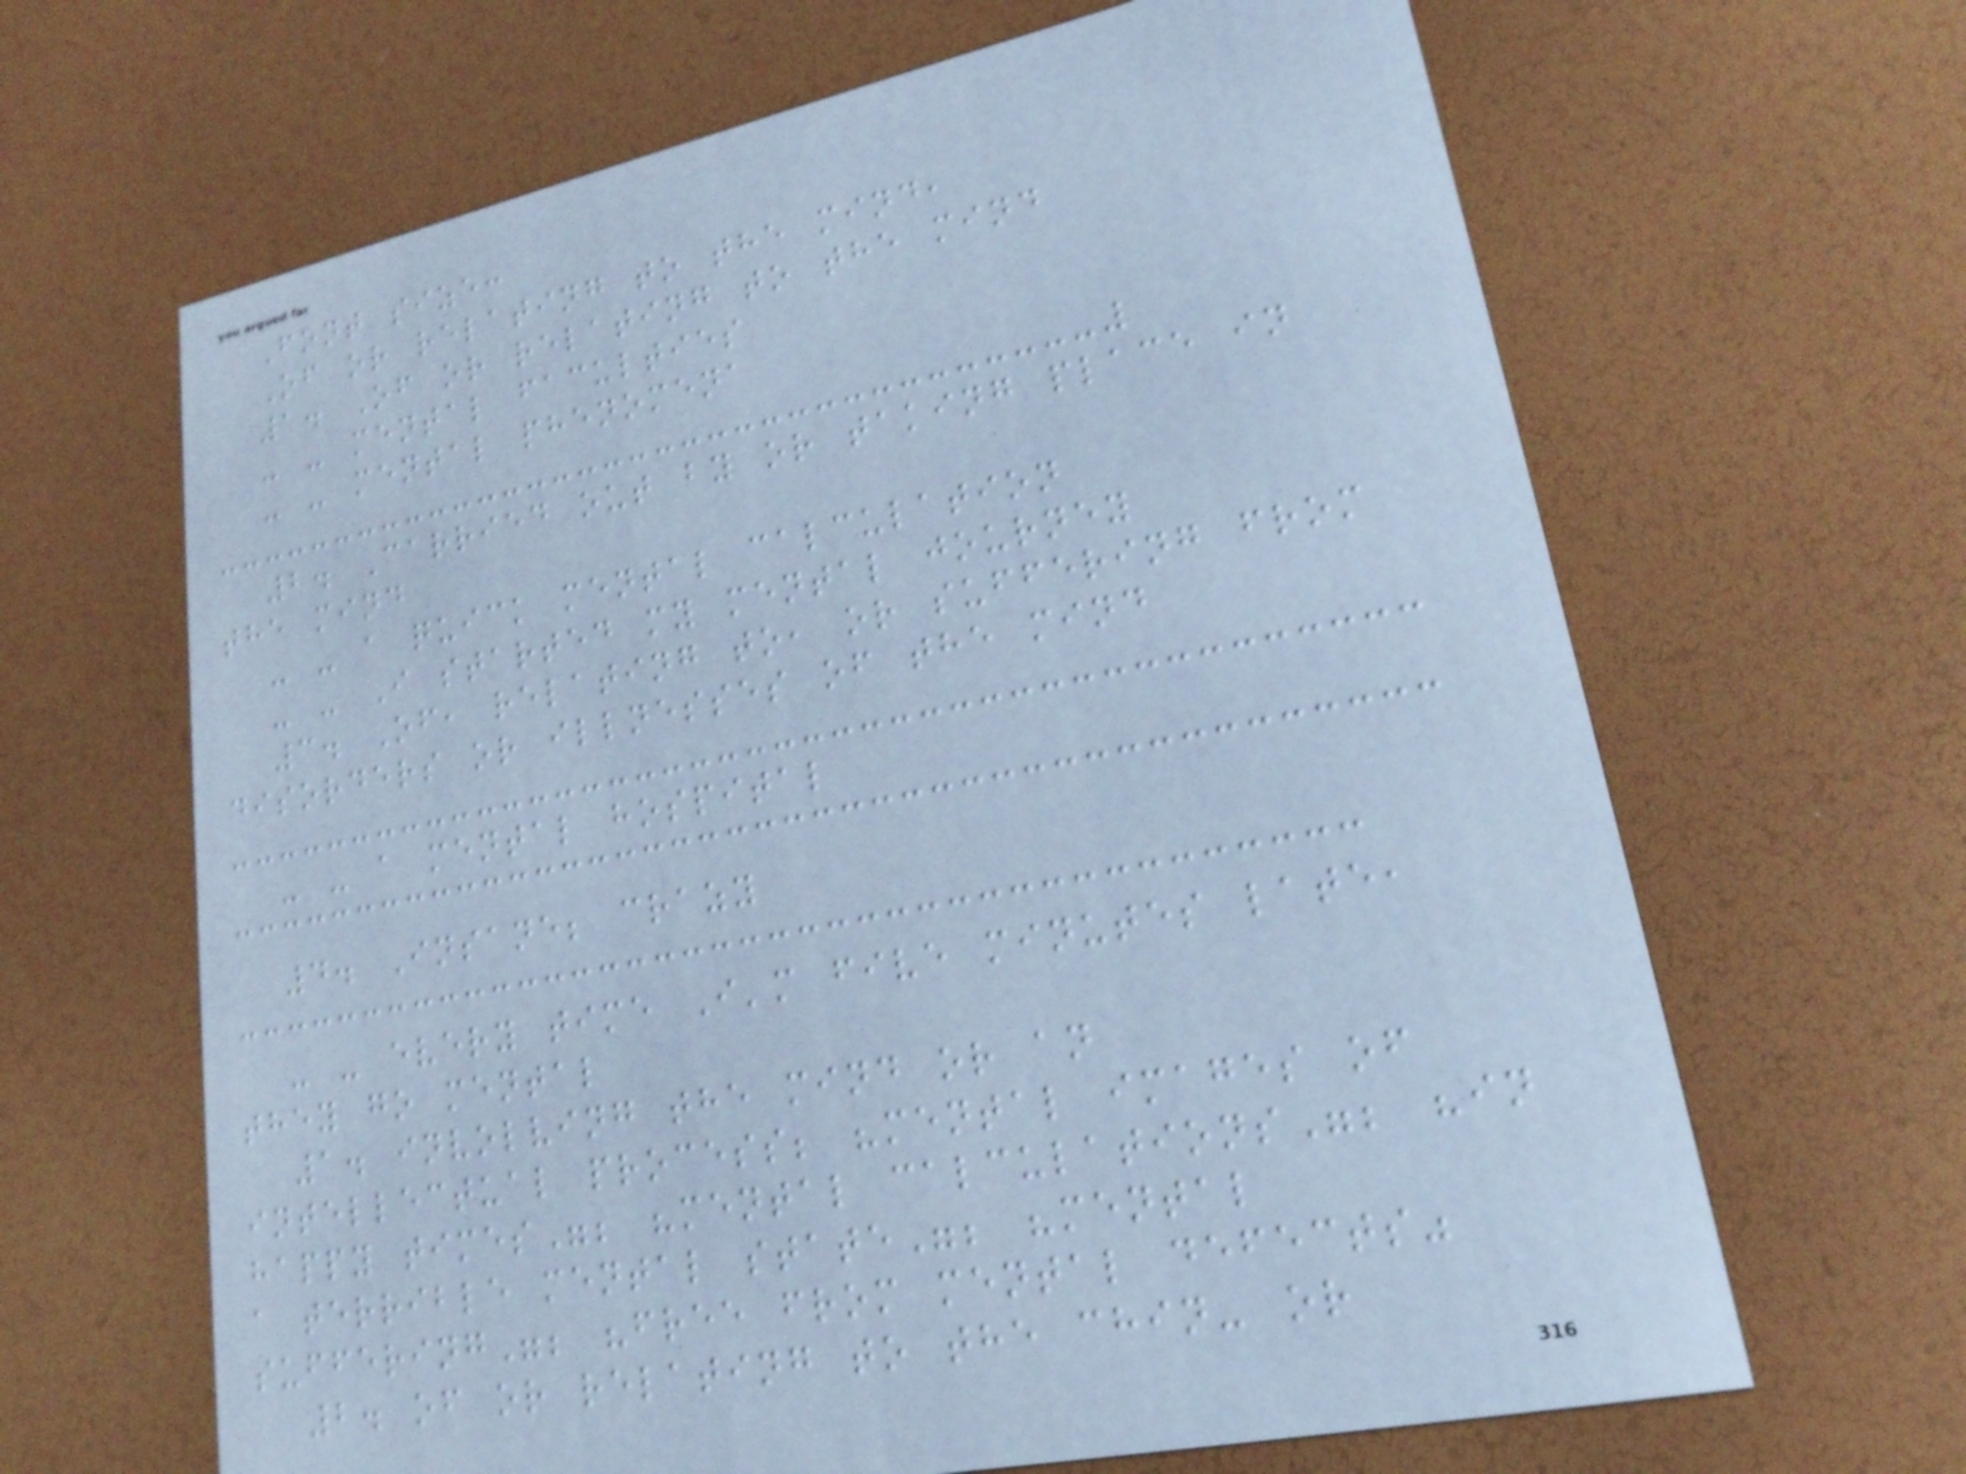Font size:
Of or relating to the mind,
1. Of or relating to the mind
- - mental faculties
- - mental phenomena
2. Carried out by or taking place in
the mind
- - a quick mental calculation
- - I started my mental journey
3. Of, relating to, or suffering from
disorders or illnesses of the mind
- - a mental hospital
4. Insane; crazy
- - every time I'm five minutes late,
they go mental
1. involving the mind or an
intellectual process; "mental images of
happy times"; "mental calculations"; "in
a terrible mental state"; "mental
suffering"; "free from mental defects"
2. of or relating to the chin- or
